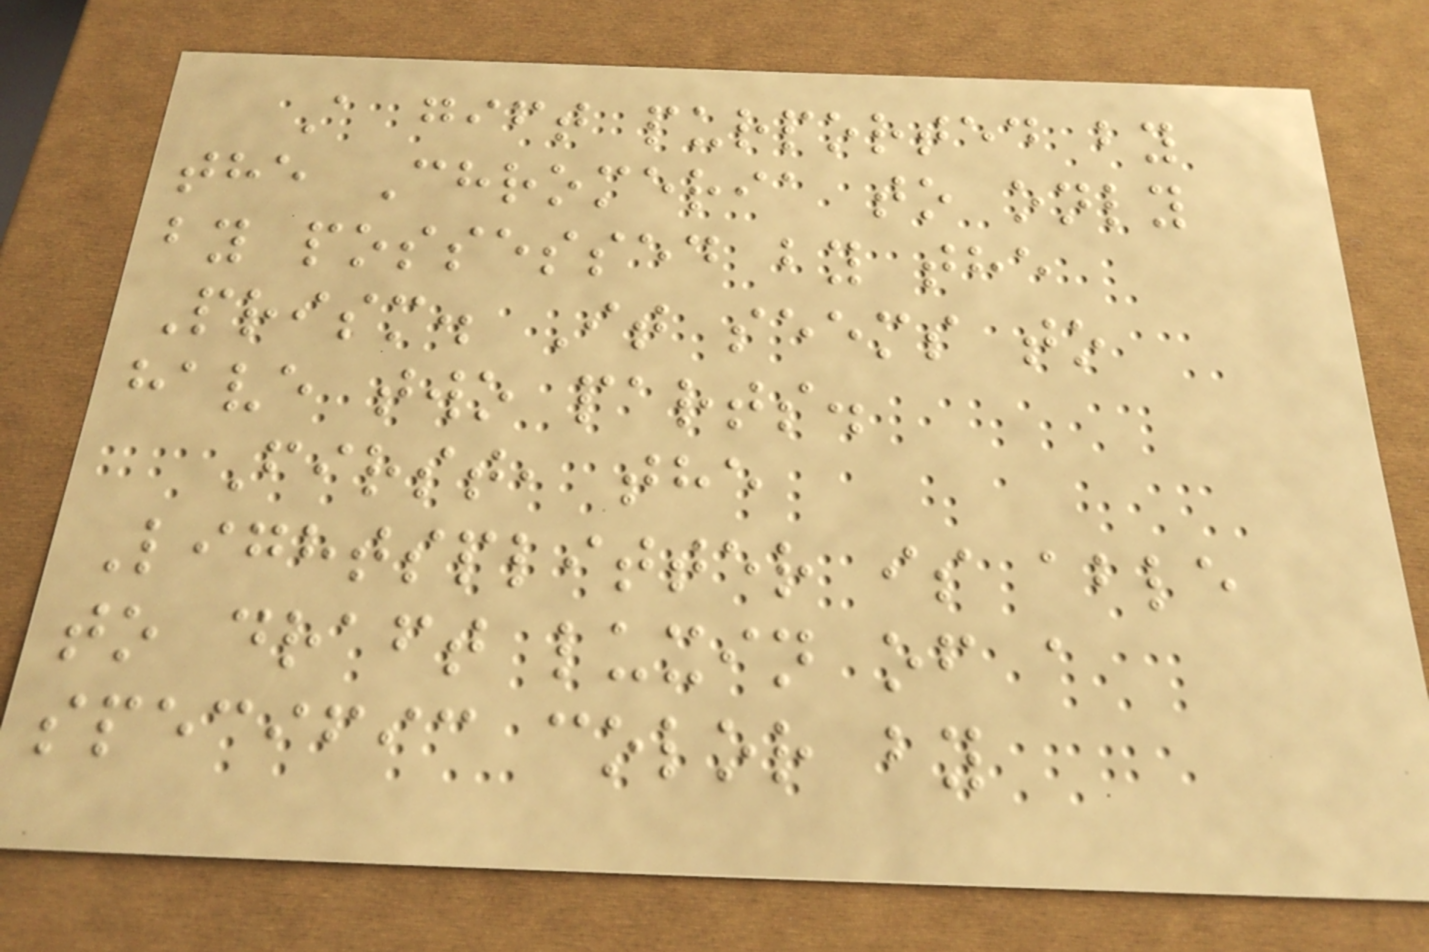A gift purported by
the Chromeria to only
by possessed by the
Prism. It seems to
have two parts.
First, the
Lightsplitter is able
to draft luxin of a
specific color by
